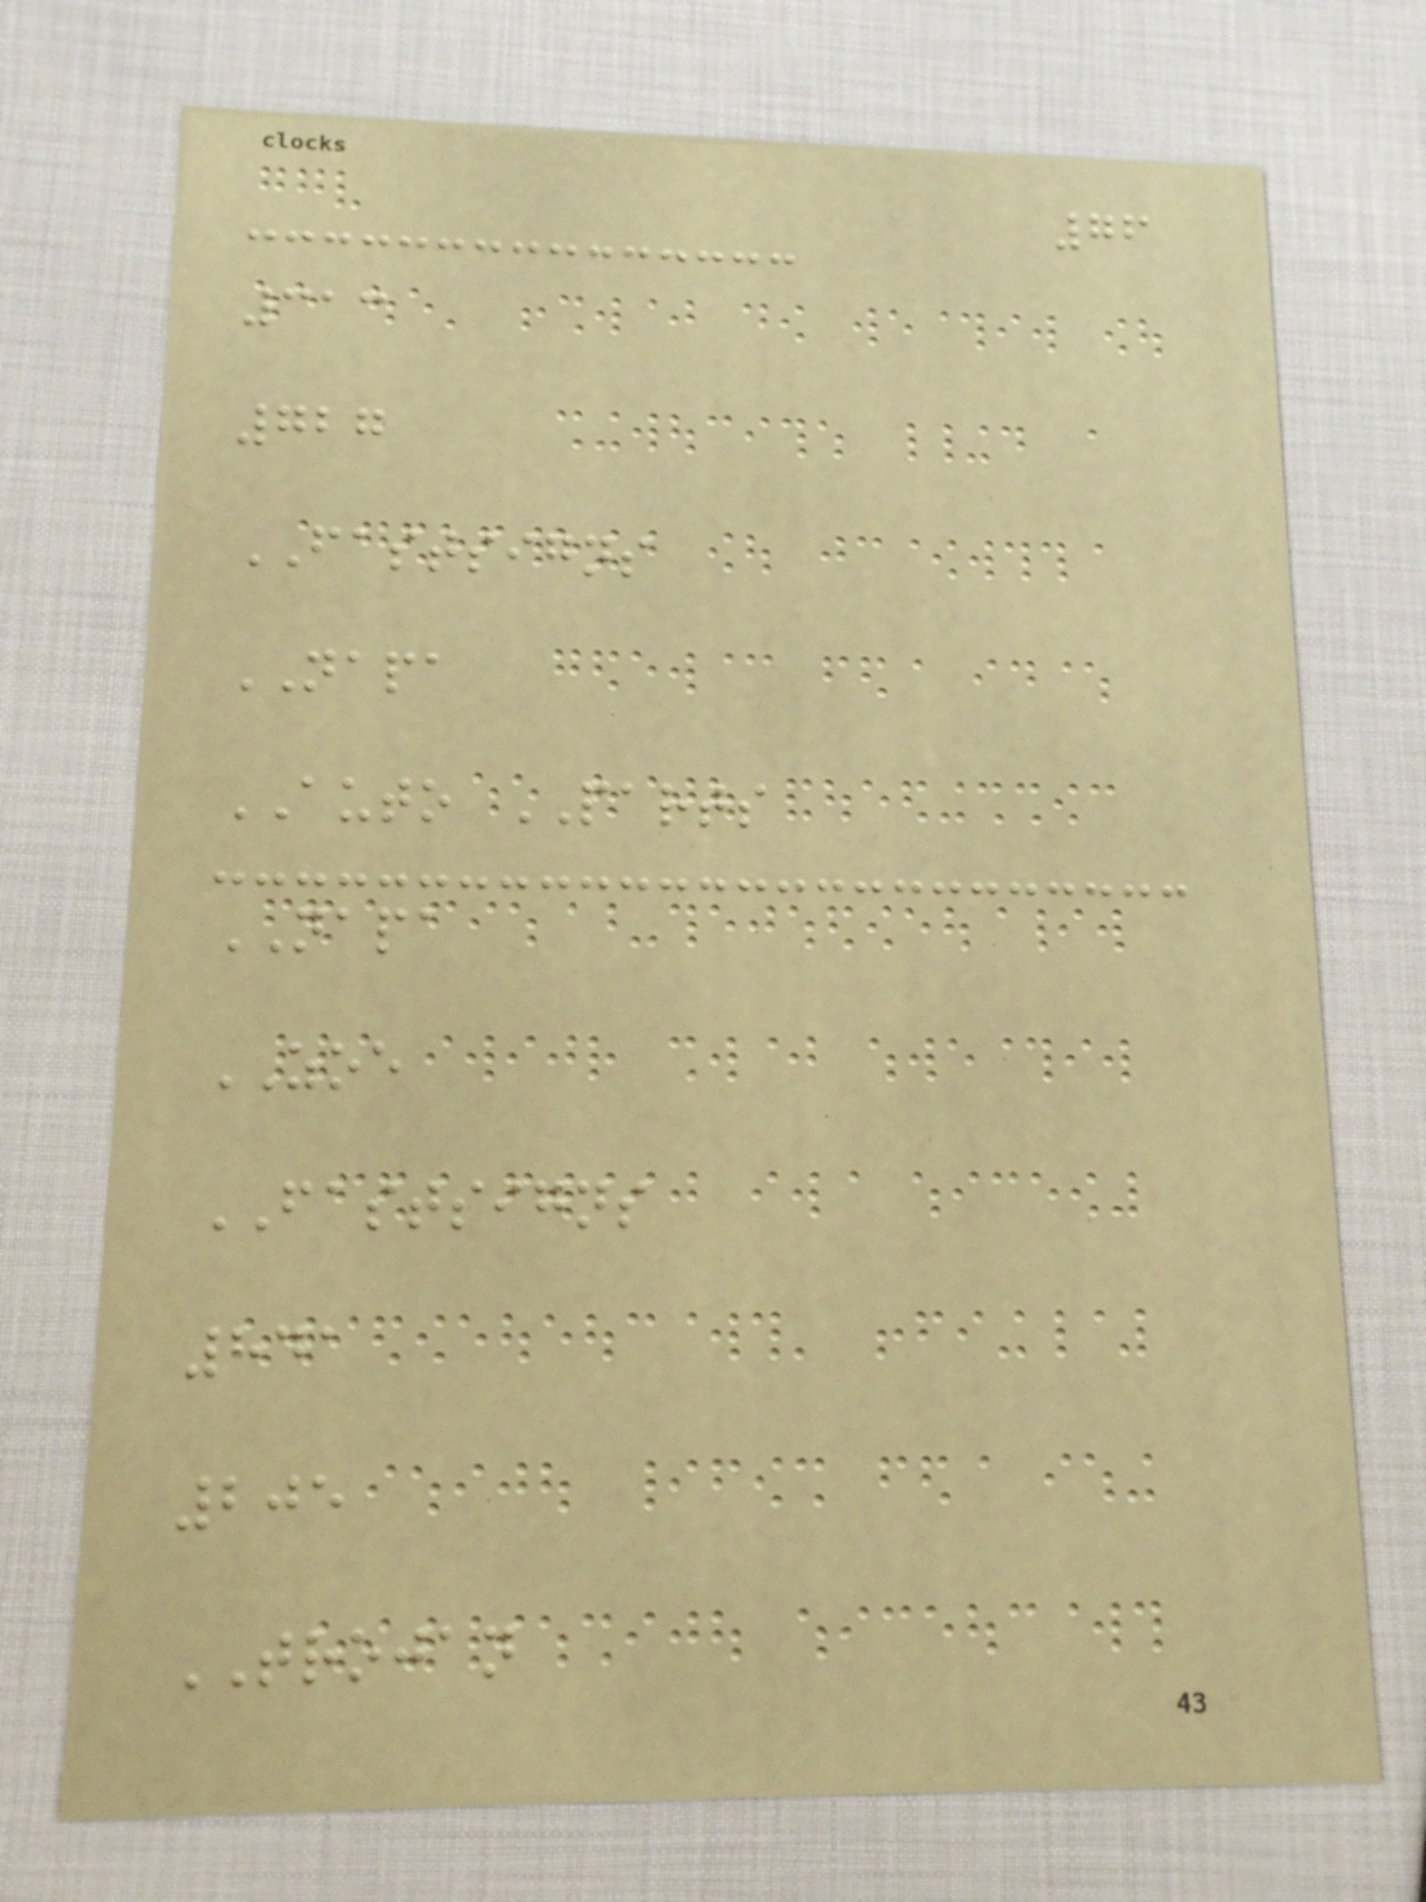76
313
727
FASTSIGNS
NAPA
AUTO PARTS
NAPA
ZOE
FASTSIGNS
841
205
TROJAN
